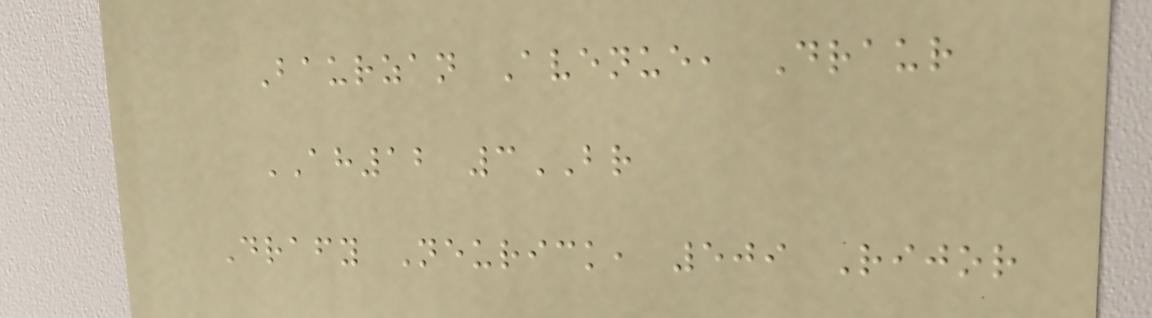Baurzan Avenue, Draur
AH12 3BR
Drafy Neurick, 509 Rijor
